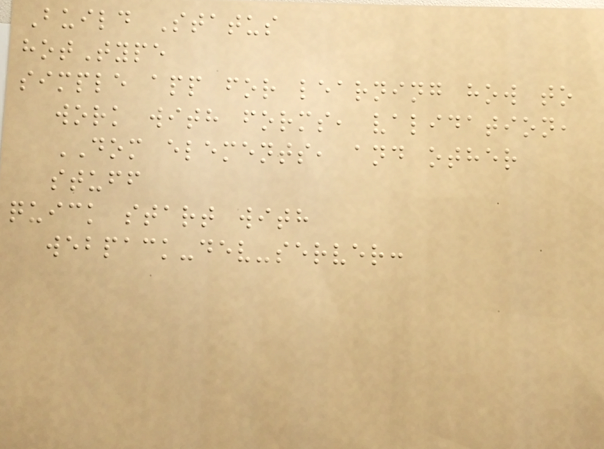Build Status
hotType
simple app for learning how to
work with forms, validation,
DOM elements, and other
stuff
quick start with
webpack-dev-server:
